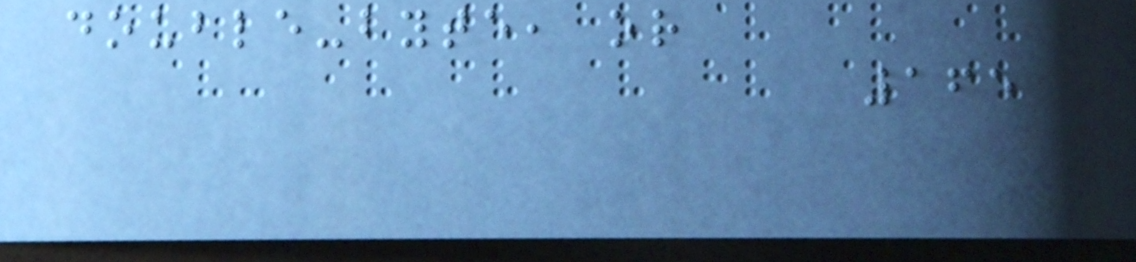double-byte, or
165
